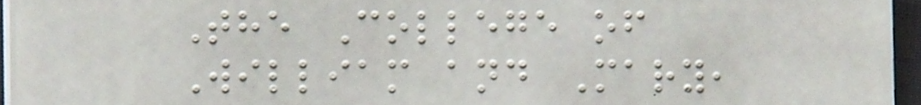The College of
William and Mary,
